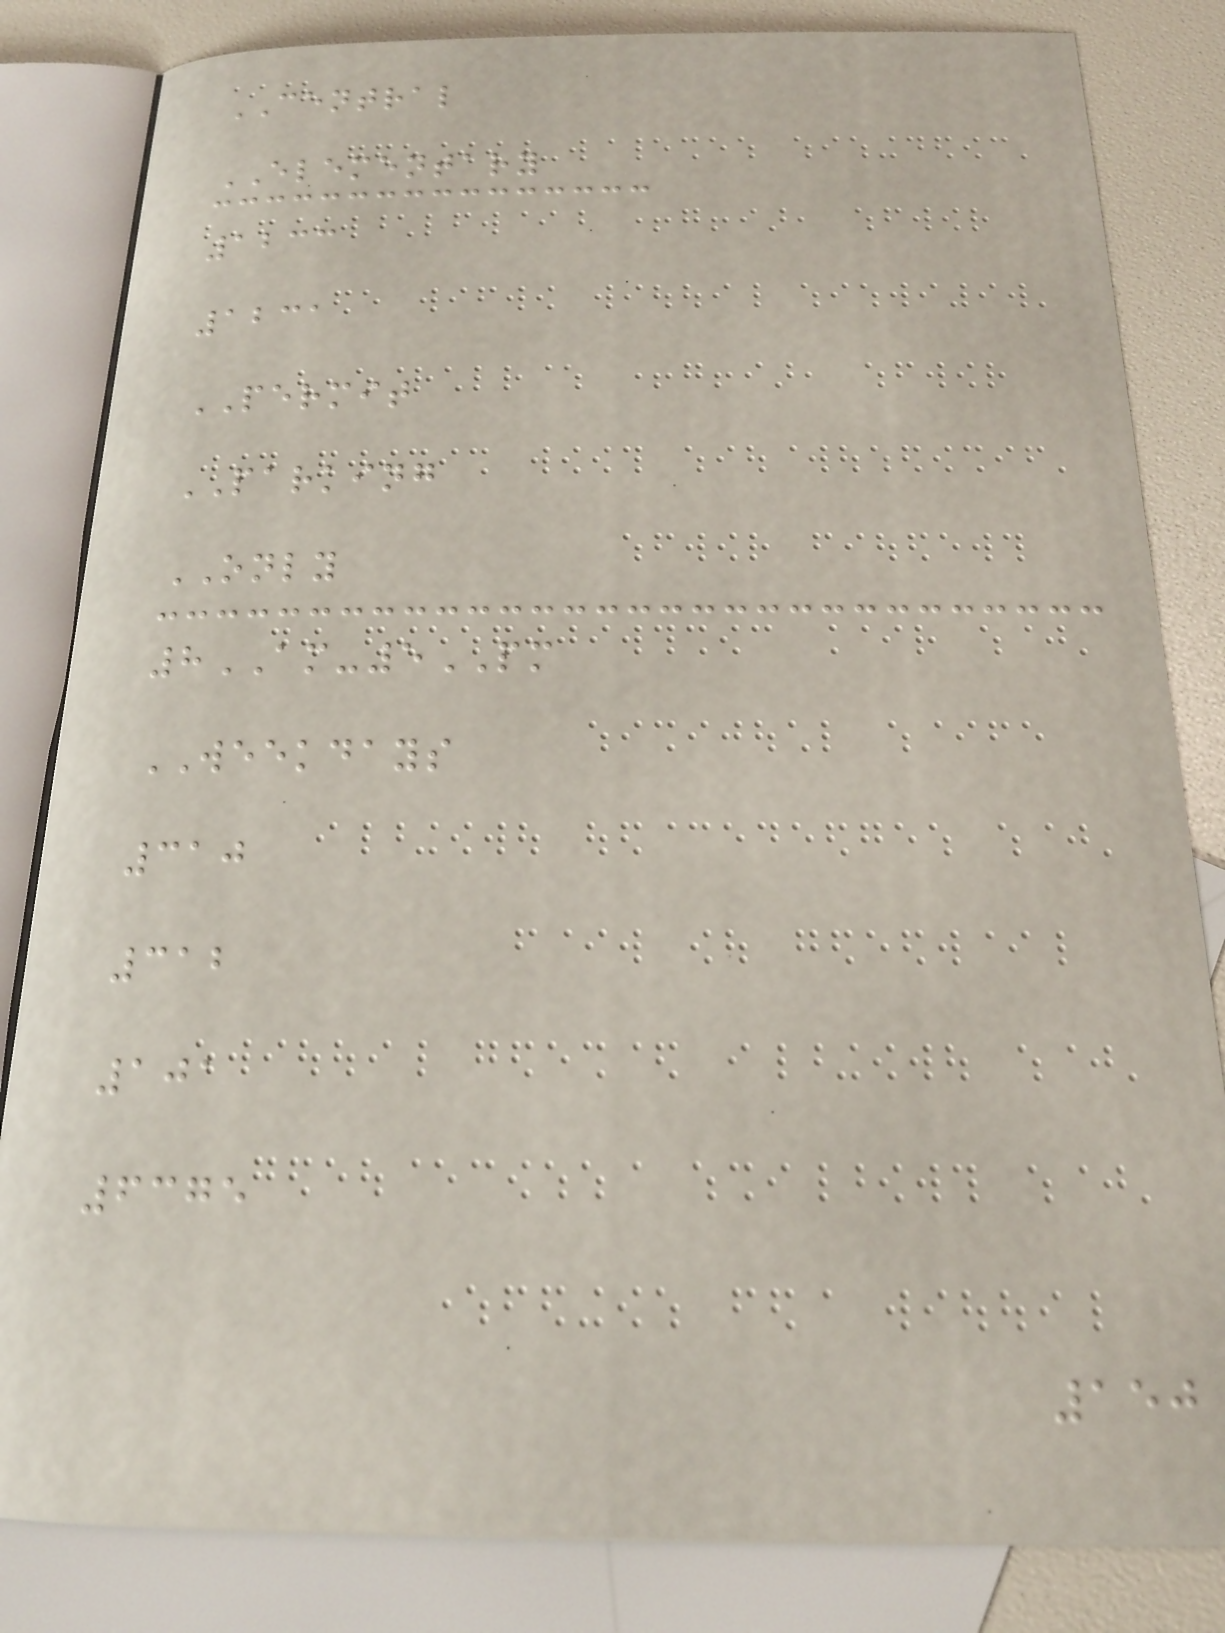CENTRAL
ELEMENTARY
1233
1231
PERMIT
PARKING
ONLY
8AM-5PM
WEEKDAYS
310
312
101
6375
150
